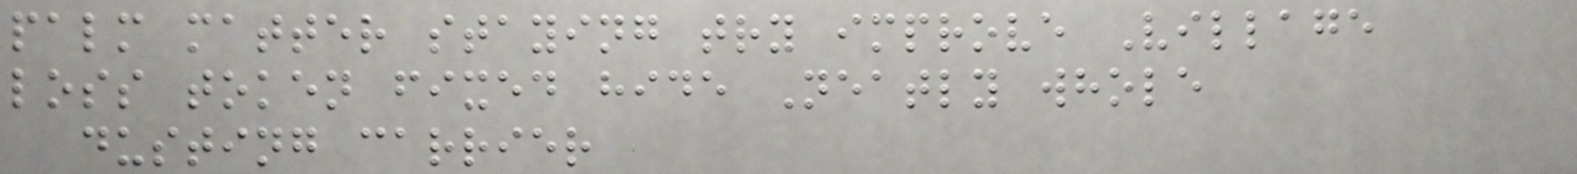palm matter staying try improve Village
loss token fixed hide Neatly whole
dusting carrier
